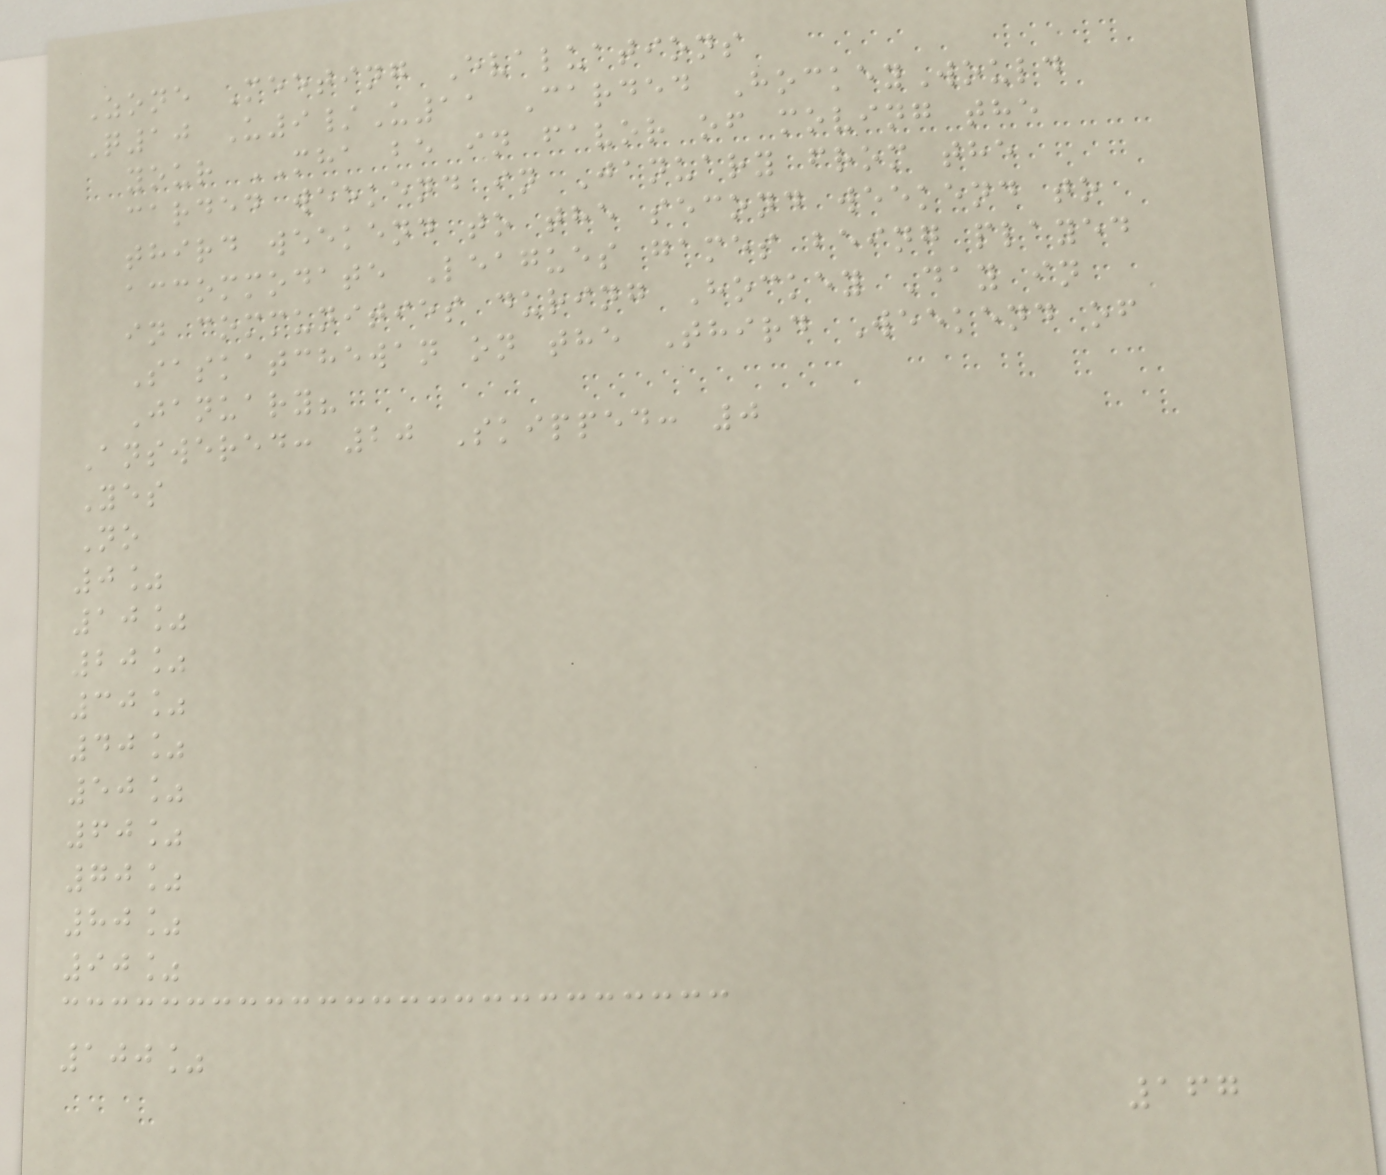Zone Meeting Evaluations
Q10 U9/U11 Carded HockeyWould
your MHA be in favor of moving the
carded weekend in January from the
third weekend to the second weekend to
accommodate Leagues games being played
in communities during Hockey Day in
Saskatchewan on the Third Weekend of
January?
Answered: 20 Skipped: 0
Yes
No
0%
10%
20%
30%
40%
50%
60%
70%
80%
90%
100%
167
